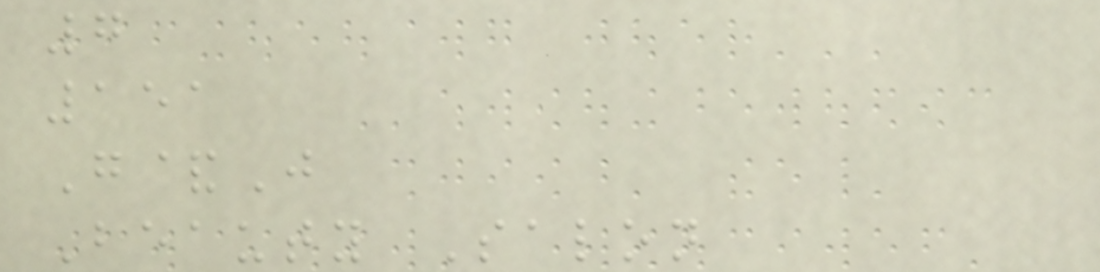7
151
G&J
Beauty Salon
